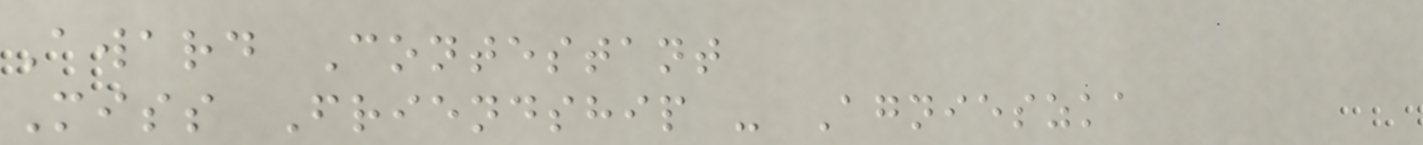Award Contestant
Miss Friendship - Agnieszka
